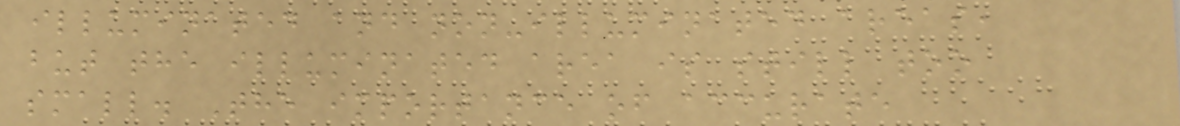illuminated and non-illuminated areas,
but the illuminated area is still too
small. The importance of accurate
